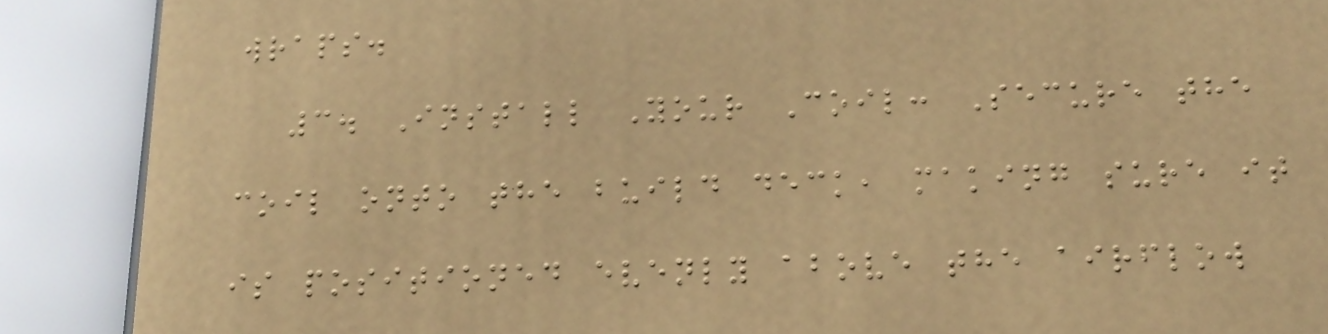wraps.
3. Install Your Coil: Secure the
coil onto the build deck, making sure it
is positioned evenly above the airflow
